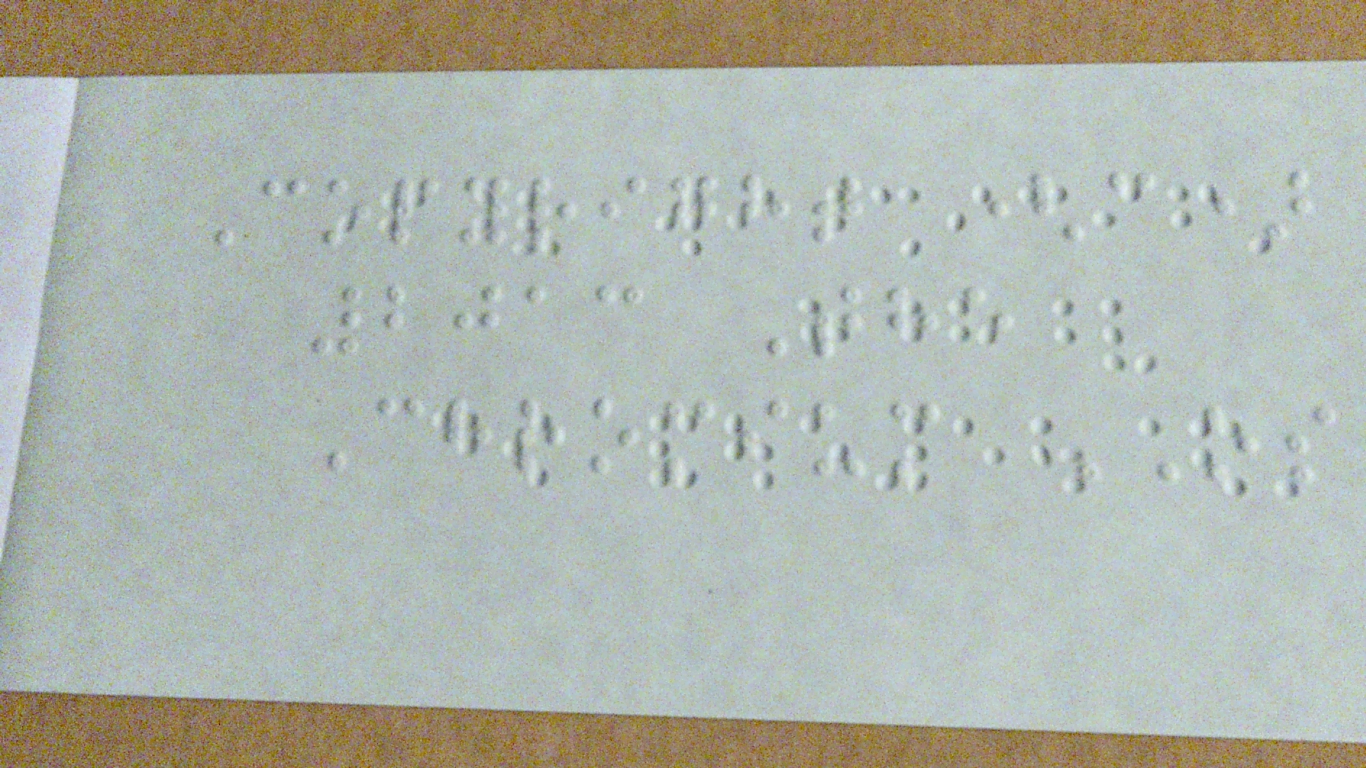Copyright (c)
2013 The
Chromium OS
